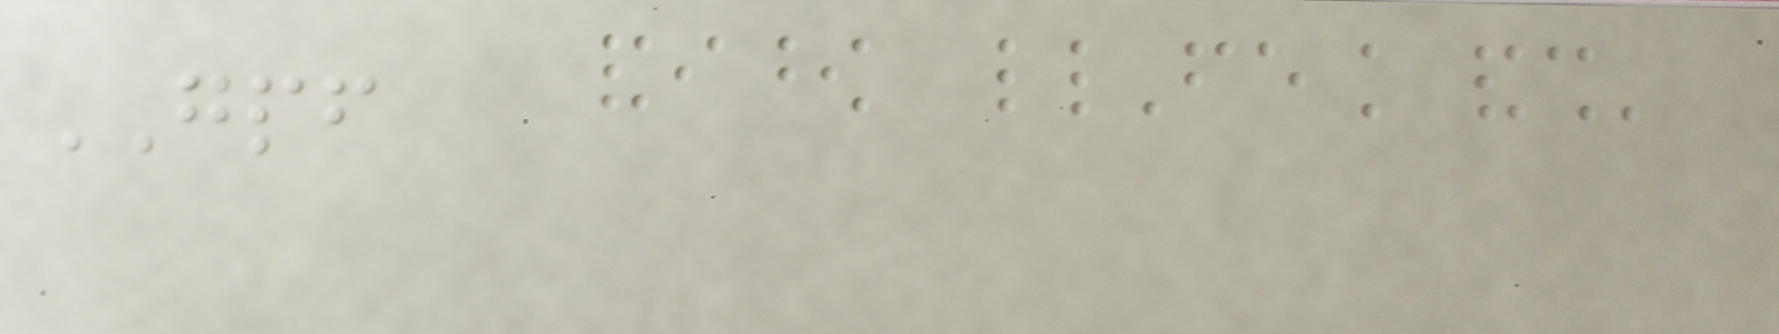GPF
